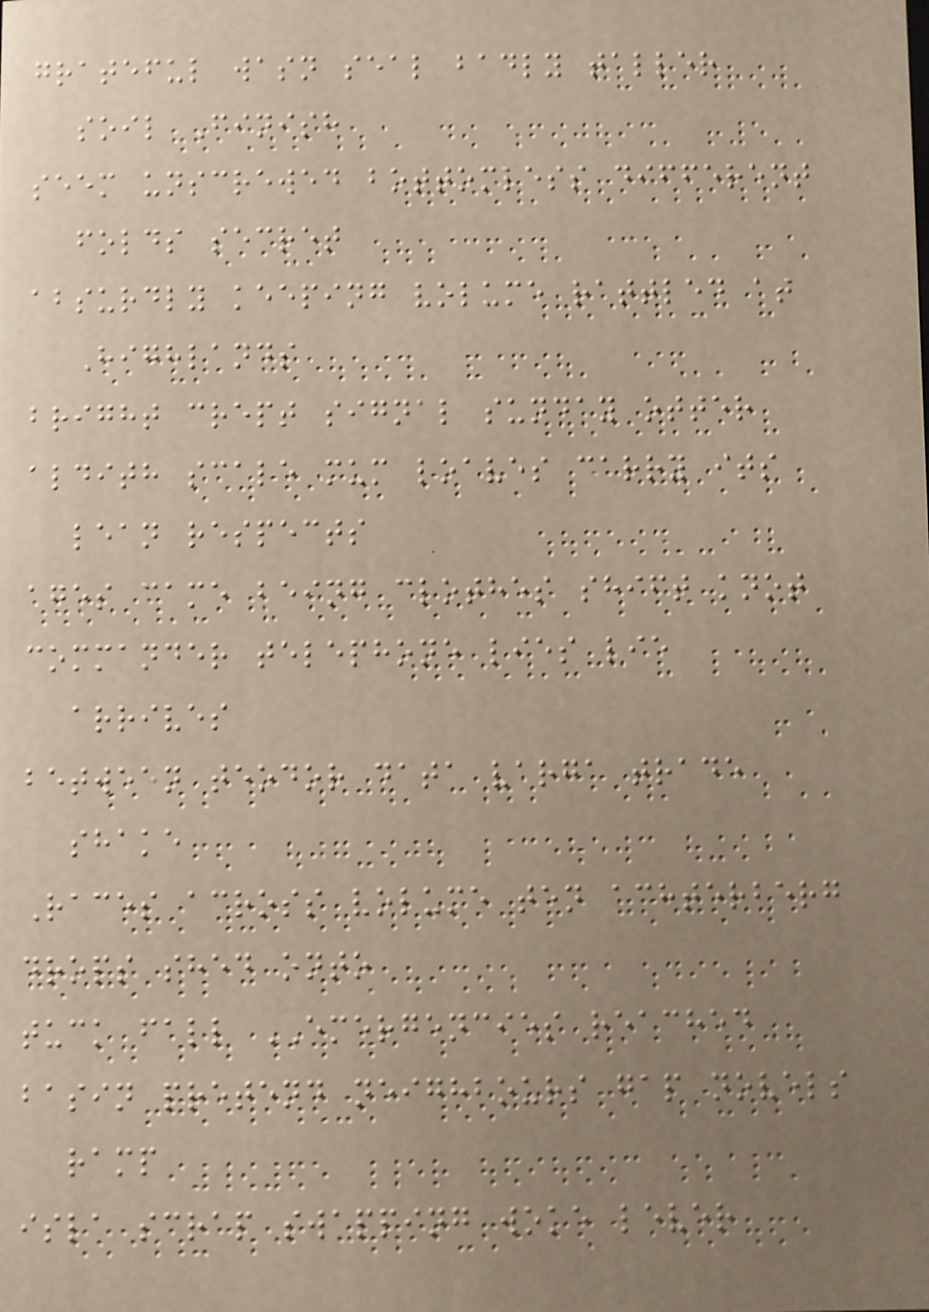grateful wasn seal badly taller
soil Finish
seem unscrewed bottomless different
folds secret
absurdly keeping volume rattled at
Highlands
bright crept signal sunday otter
aldith scale mum loaves carry its
lean respects
ages came being clothes shift knot
commander telephone lies lie
arrives
between teodor data varga trade
shake
Races across volume ten achterberg
drops shed onto
tuck fall EMERGENCIES reached
basin pretend neighbours gap novels
ramp
isla scrap swapping woke lever
